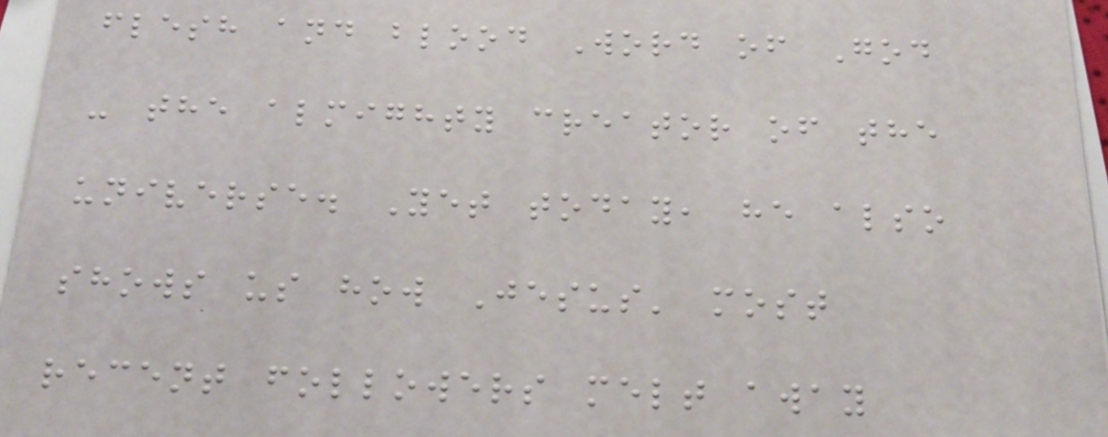flesh and blood Word of God
- the almighty creator of the
universe. Yet today, he also
shows us how Jesus' most
recent followers melt away
